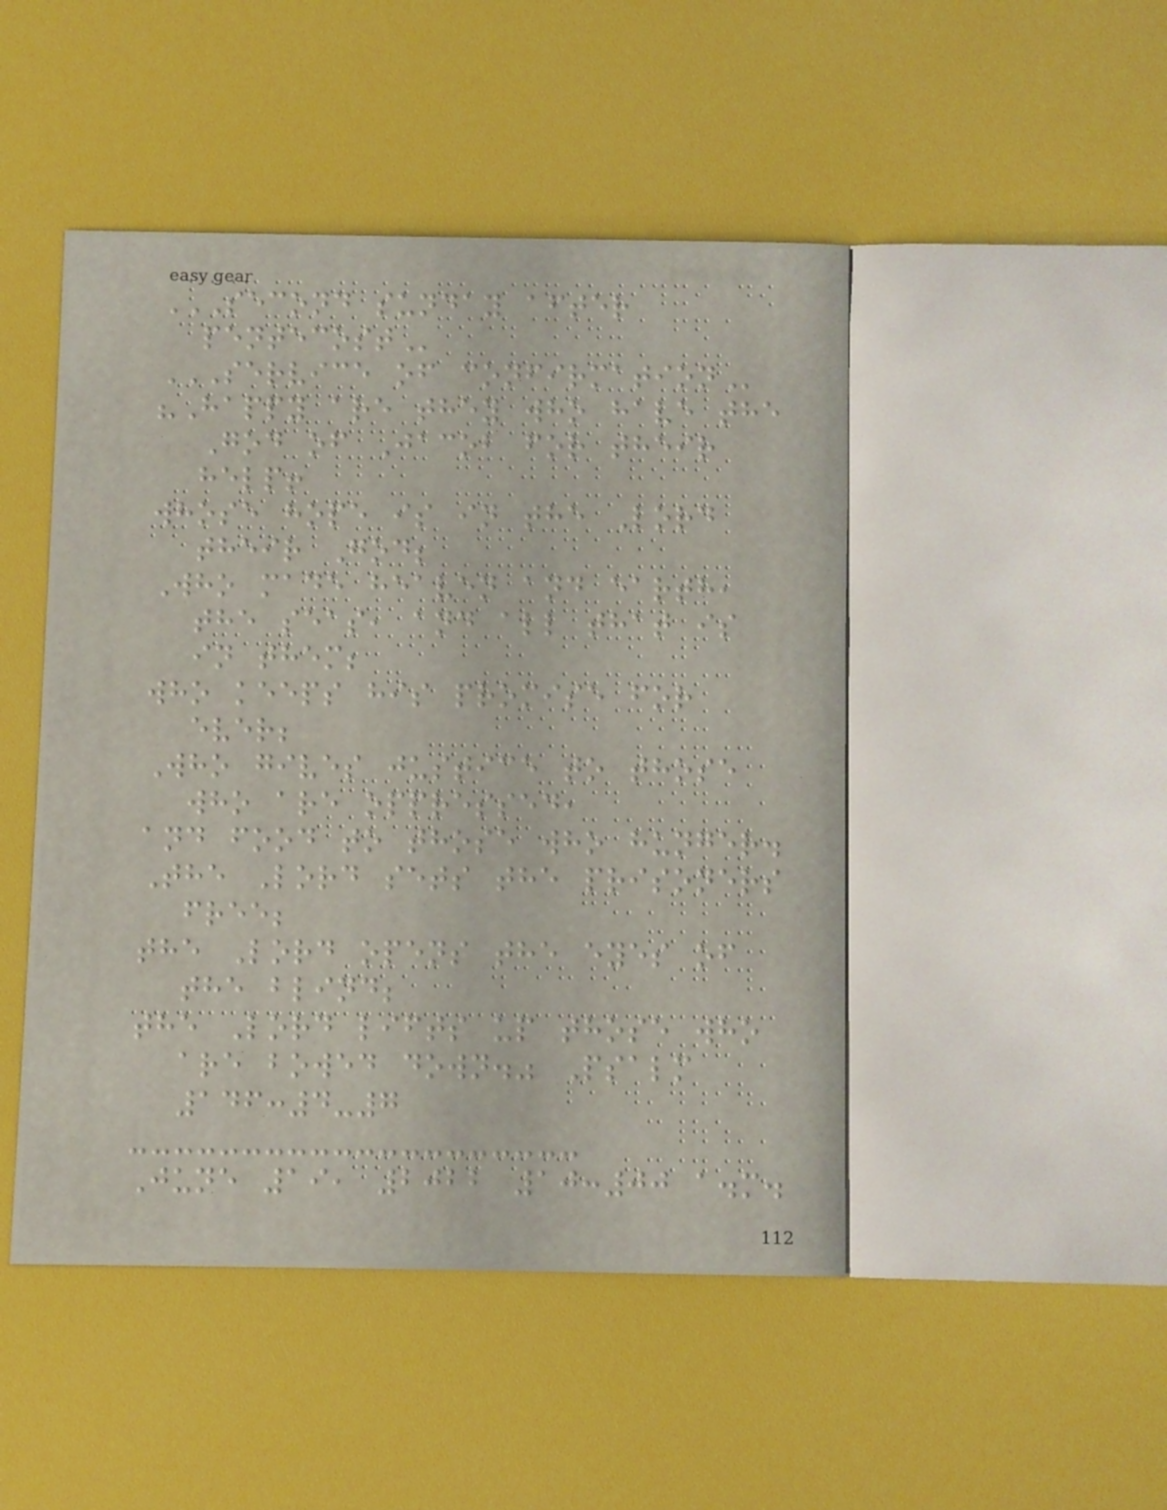SECOND SUNDAY AFTER
PENTECOST
SERVICE OF CONFIRMATION
"Happy are they who have the
God of Jacob for their
help!
whose hope is in the Lord
their God;
Who made heaven and earth,
the seas, and all that is
in them;
who keeps his promise for
ever;
Who gives justice to those
who are oppressed,
and food to those who hunger.
The Lord sets the prisoners
free;
the Lord opens the eyes of
the blind;
the Lord lifts up those who
are bowed down." Psalm
146:4-7
June 19, 2022 10:00 a.m.
